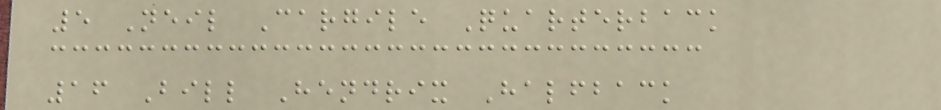5 Neil Cargile Quarterback
16 Bill Hendrix Halfback
